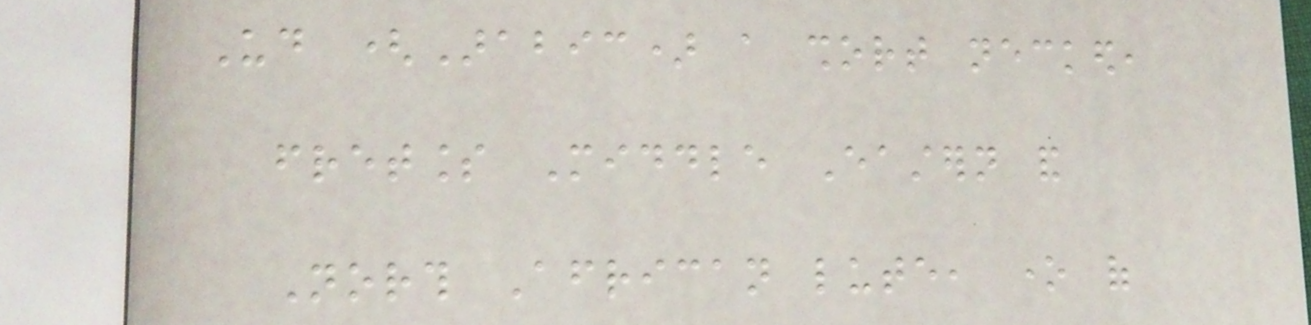Ud (Arabic) a short necked,
fretless Middle Eastern and
North African lute, one of
